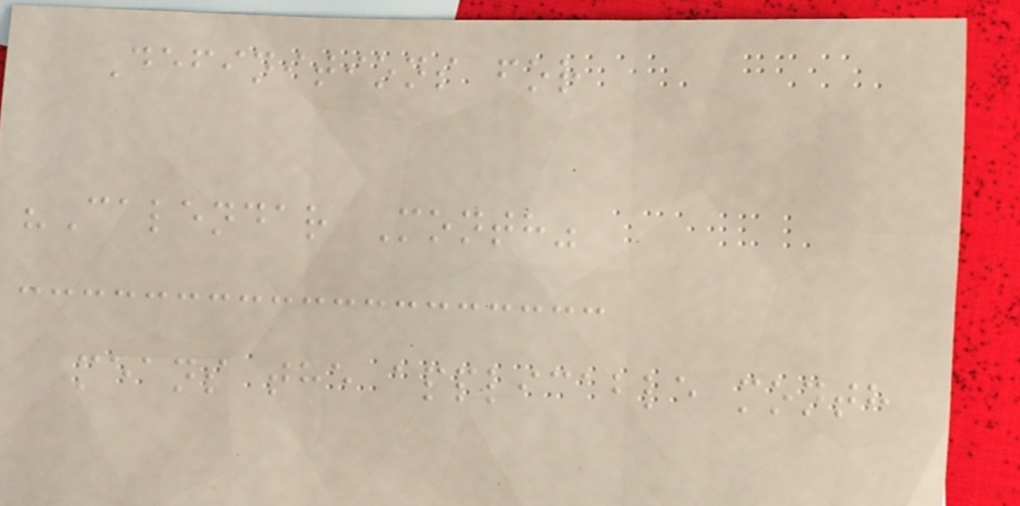Definitions for
"Calendar Month"
means the applicable month
